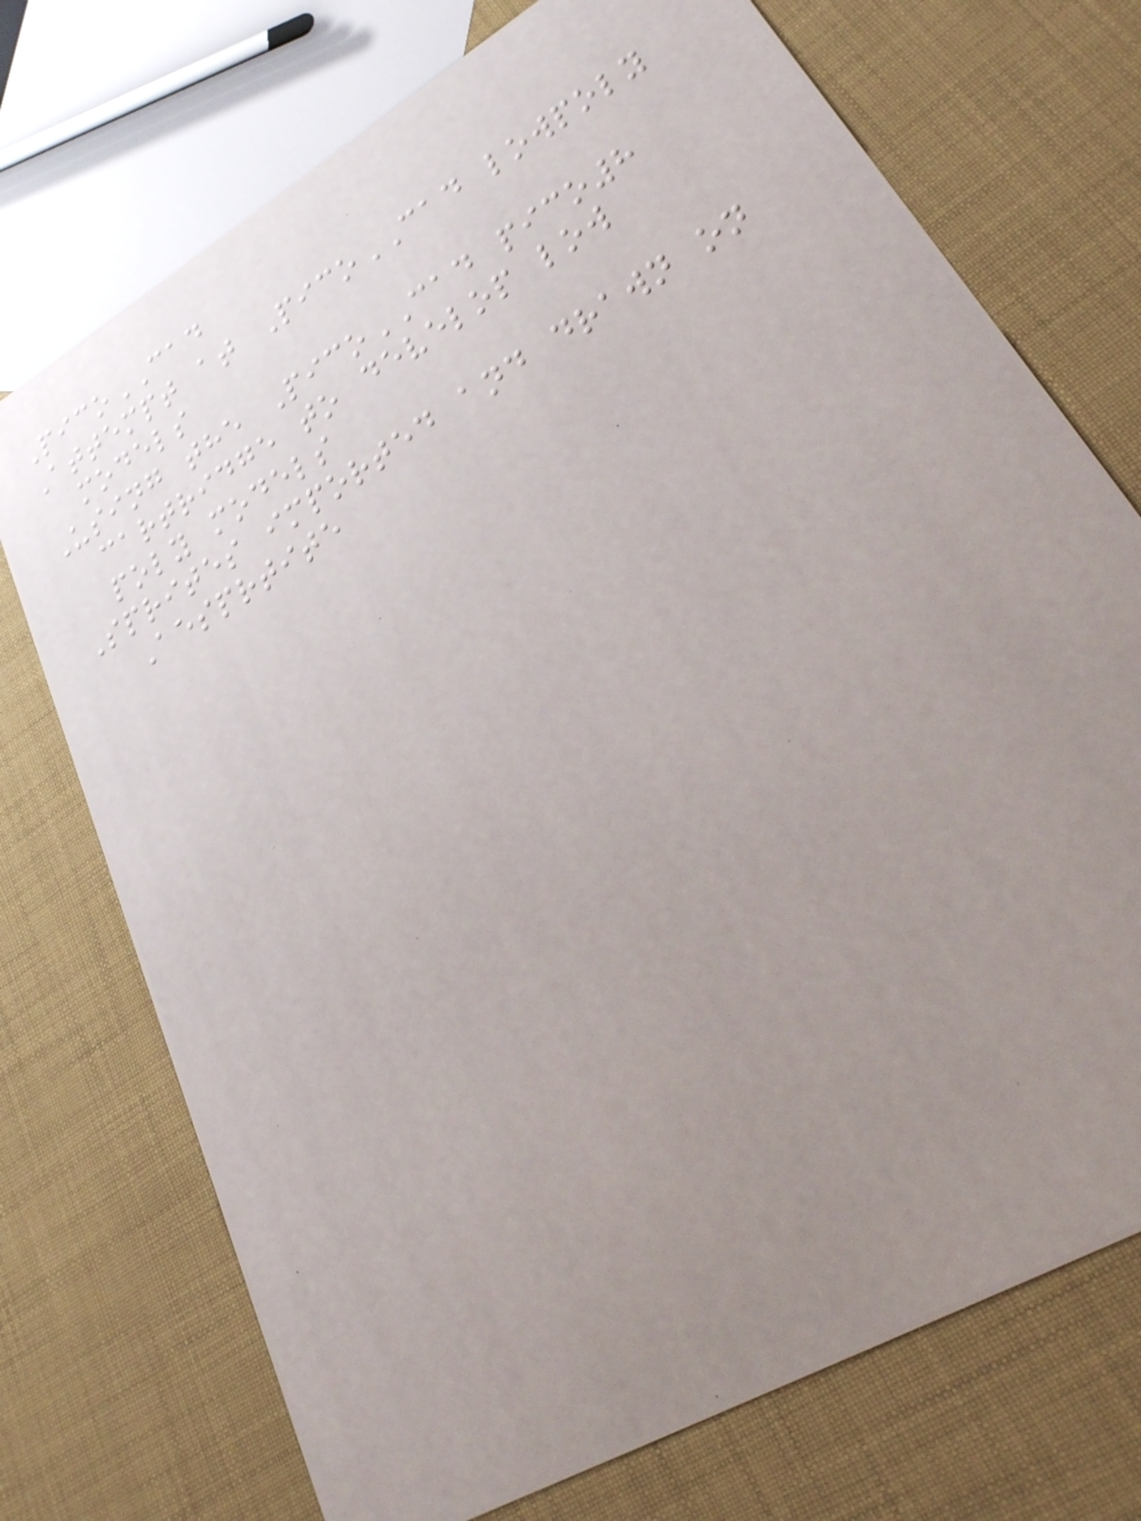PicoCAD
Attempt at PicoCAD lowpoly
models
Using the PicoCAD pico8
cartridge to develop low
poly models
Sprites imported and drawn on
Aesprtite
